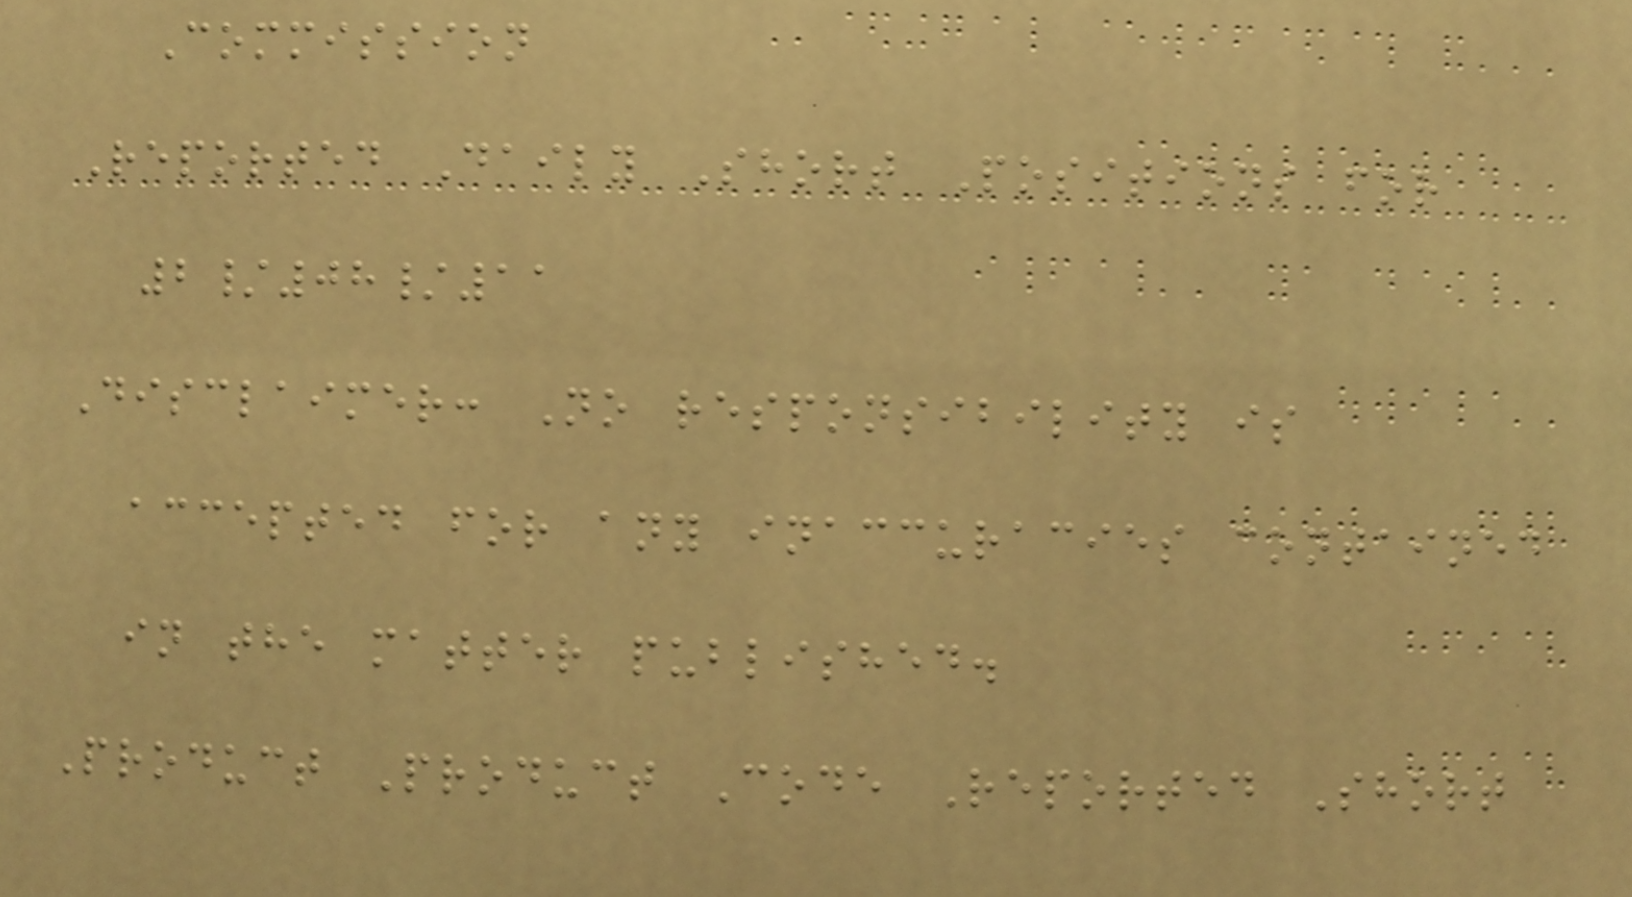Commission
Reported Daily Short Positions for
2/08/11
Disclaimer: No responsibility is
accepted for any inaccuracies contained
in the matter published.
Product Product Code Reported Short
